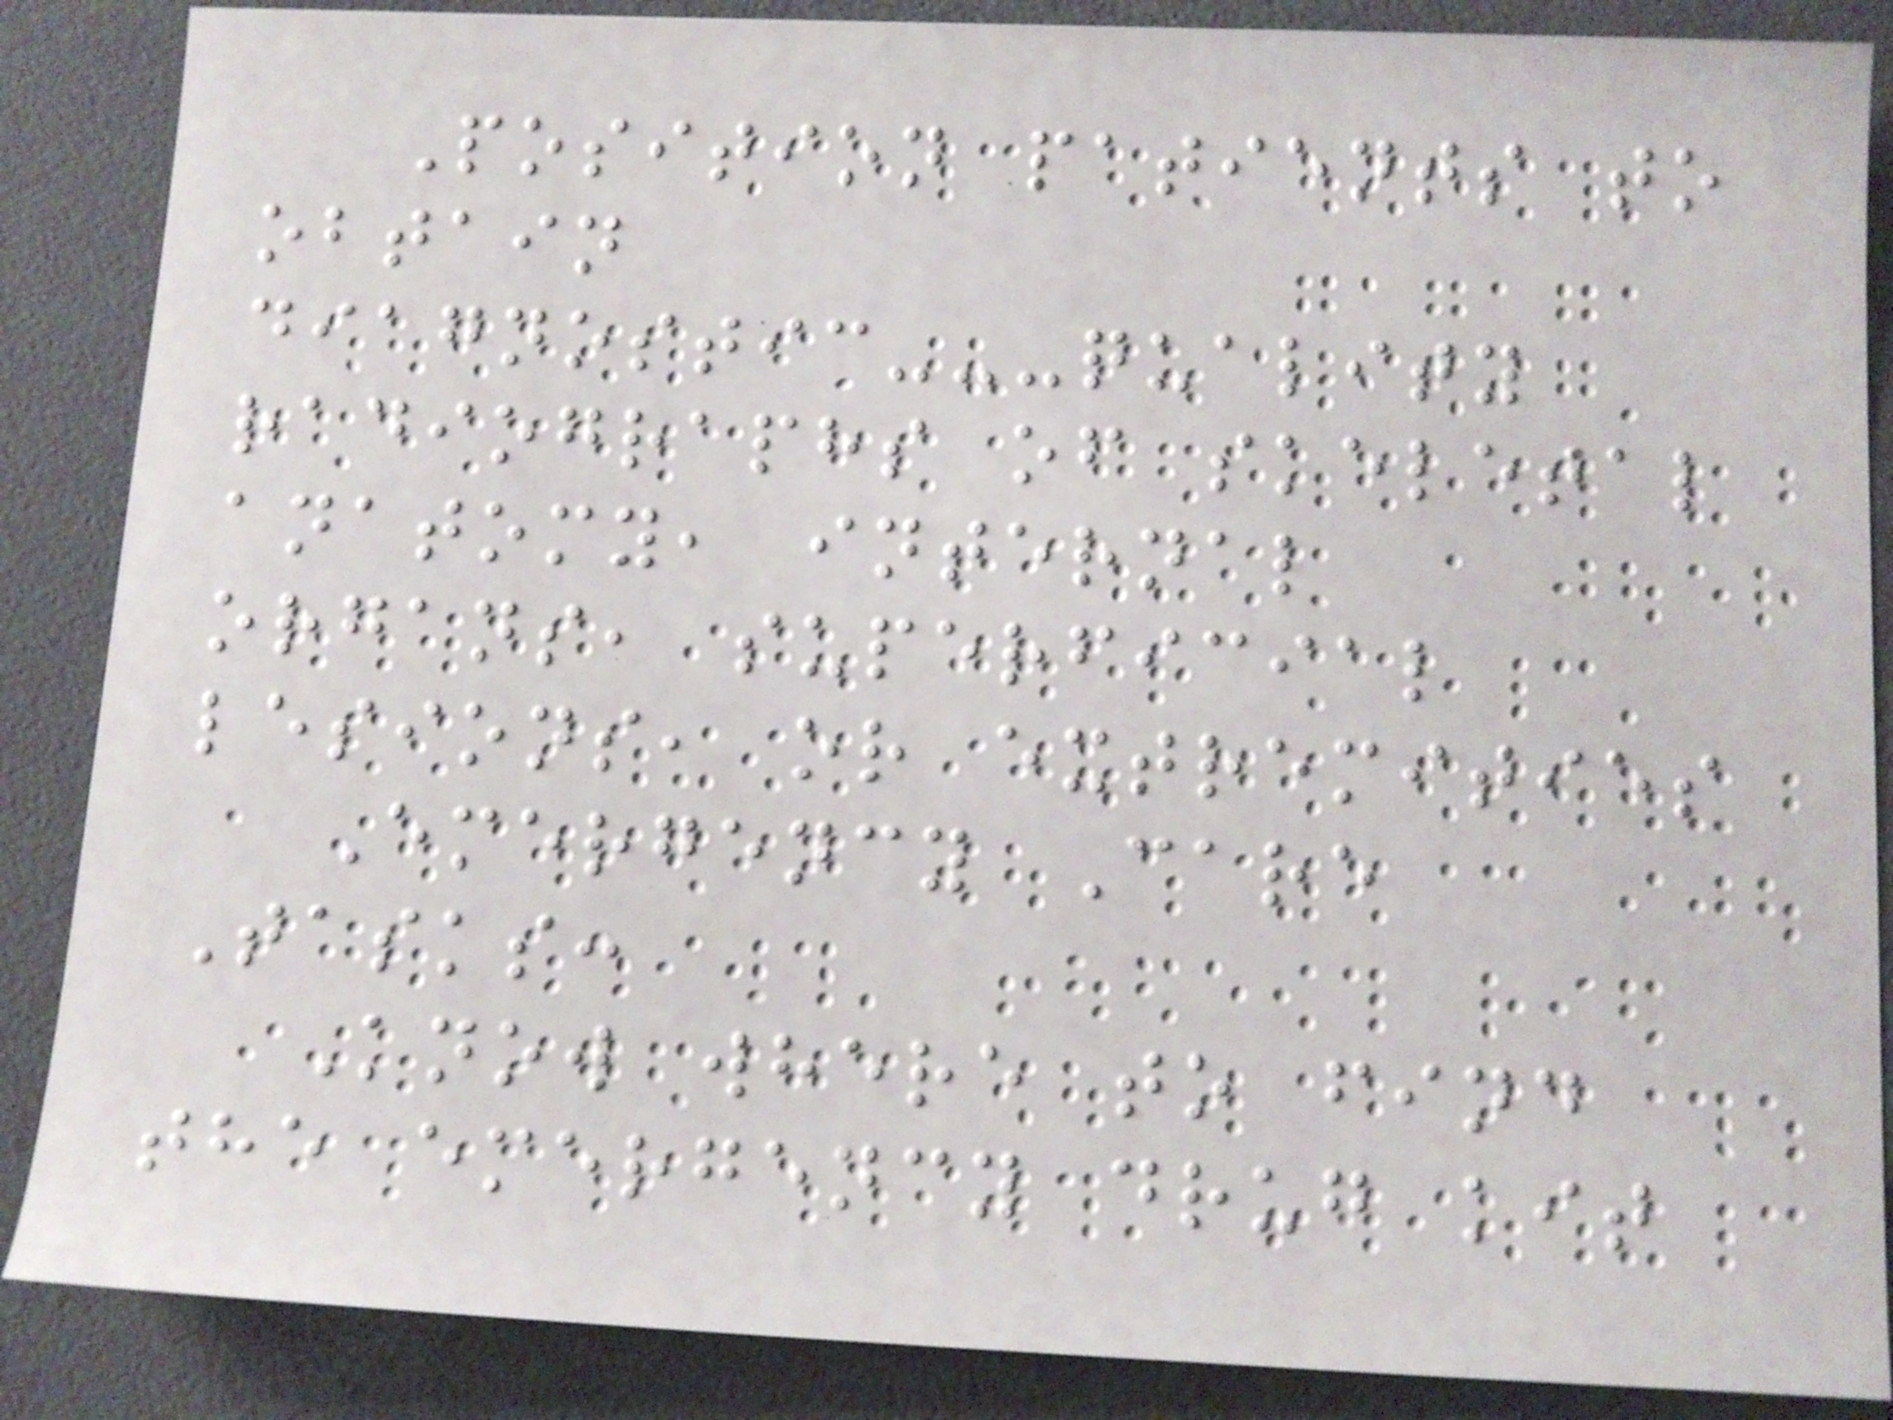Position patients to
obtain
diagnostic---quality
radiographs of skeletal
anatomy, internal
organs, superficial
lesions, or extremities
Emergency Care
Tasks:
Know where to find
the emergency drug kit
